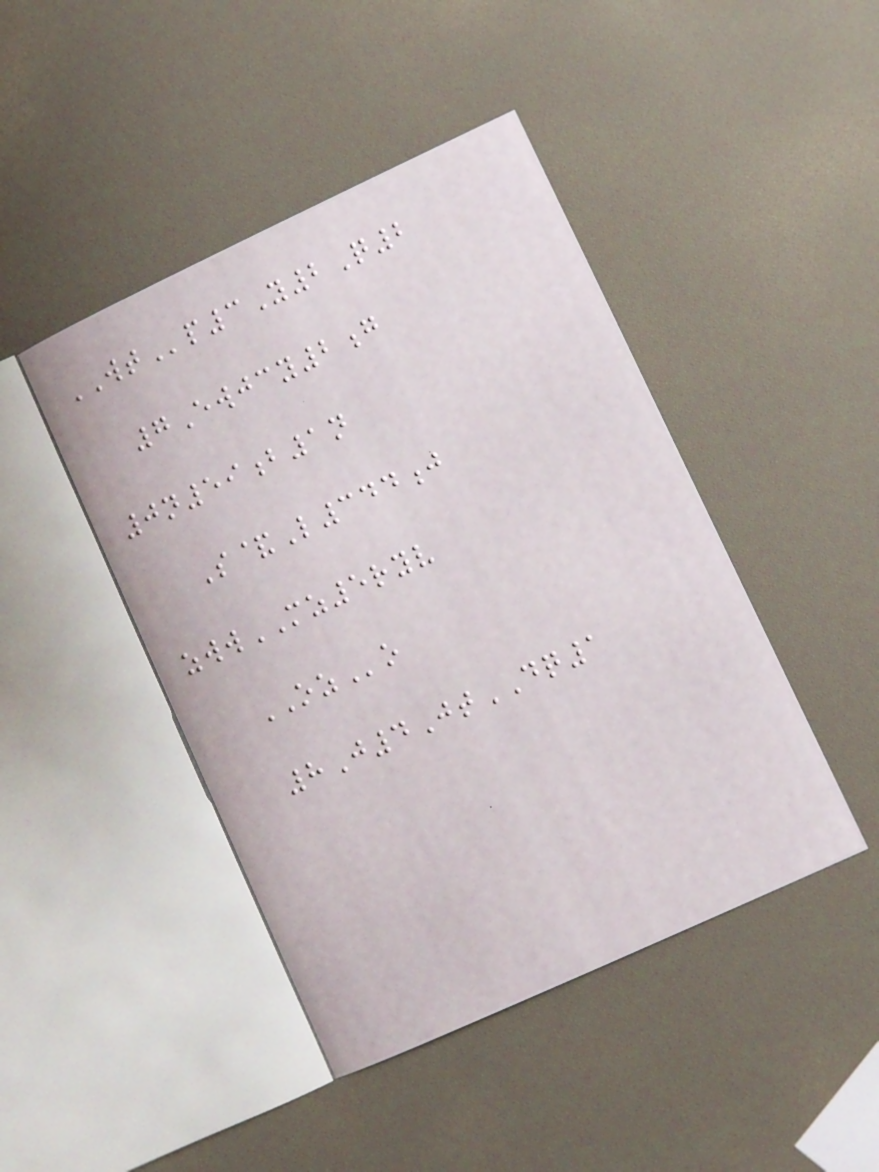WTp3Y2Q2
7Ewjcy2g
0n59b1n
S&L344j
zwwMZ5ryv
OZo
8J4JtDQ1
